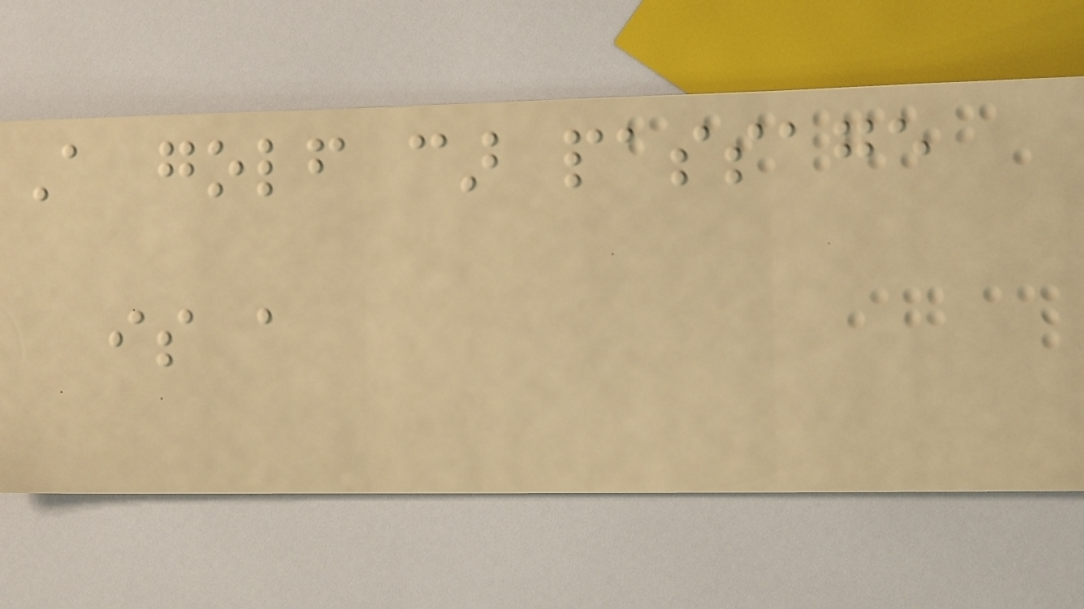A golf car passage
is a
